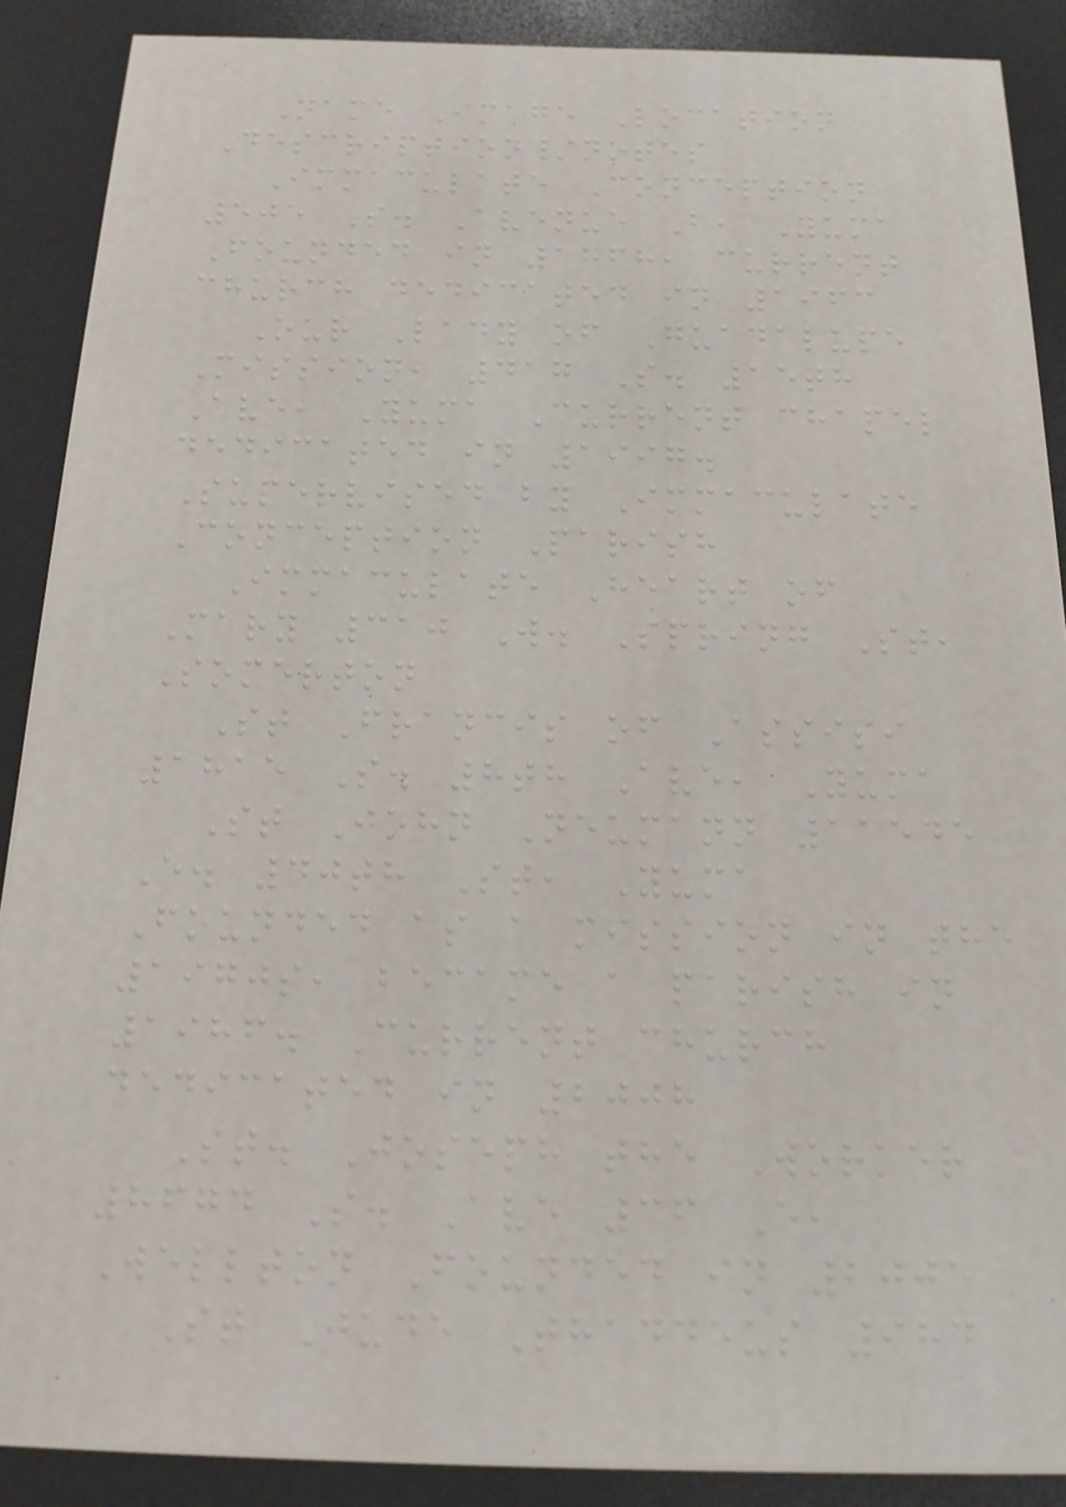Name Image Location
Description/notes
Immaculate Conception
505 S. Avenue B, Yuma
Founded in 1868, current
church dedicated in 1963
Our Lady of Guadalupe
Mission, 417 S. 15th
Ave, Yuma Current chapel
dedicated in 1997.
Supervised by Immaculate
Conception Parish
Immaculate Heart of
Mary 310 W. Spring St,
Somerton
St Francis of Assisi
1815 S. 8th Ave, Yuma
St John Neumann 11545
E. 40th St, Yuma
Founded as a mission in the
1970s, became a parish in
1986. Current church
dedicated in 2008
St. Joseph the Worker
8674 S. Ave 36 E,
Wellton Founded in 2005
St Jude Thaddeus 984
